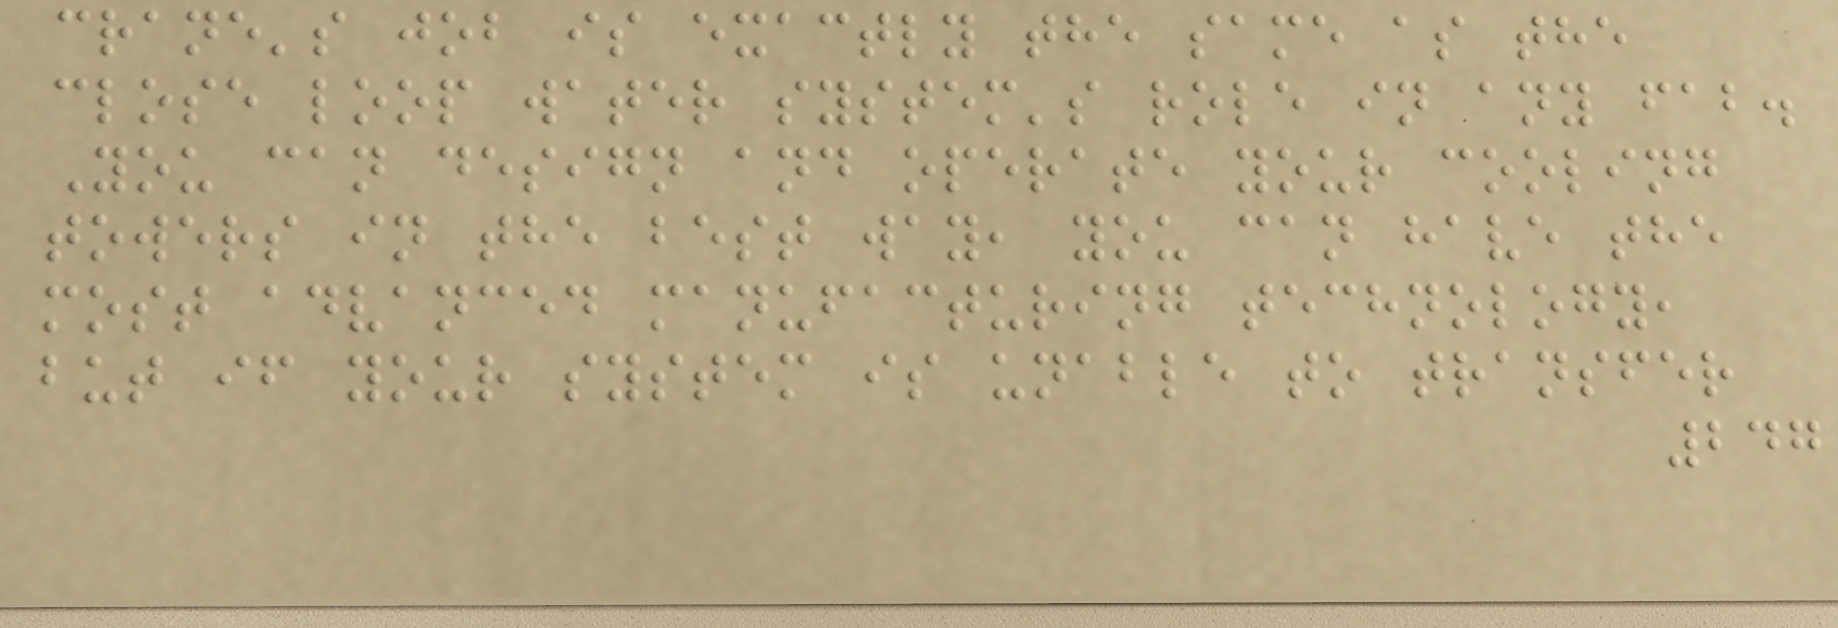crane's job is exactly the same as the
close loop water system's role in any fab.
You can design and operate your cooling
towers in the best way, you can have the
most advanced manufacturing technology,
but if your system is unable to transfer
247
